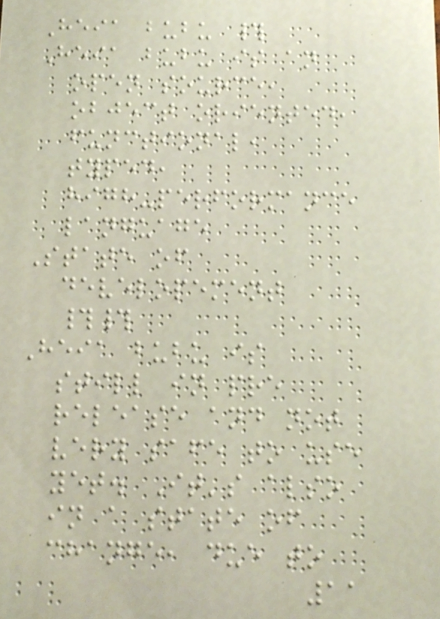Heia bubu #
Heia bubu is an
open source,
object oriented,
functional,
typed,
high-performance
language
State of
developement
##
Heia bubu is
still in pre
release and not
very safe to use
yet. It's also
in a state of
change, due to
11
